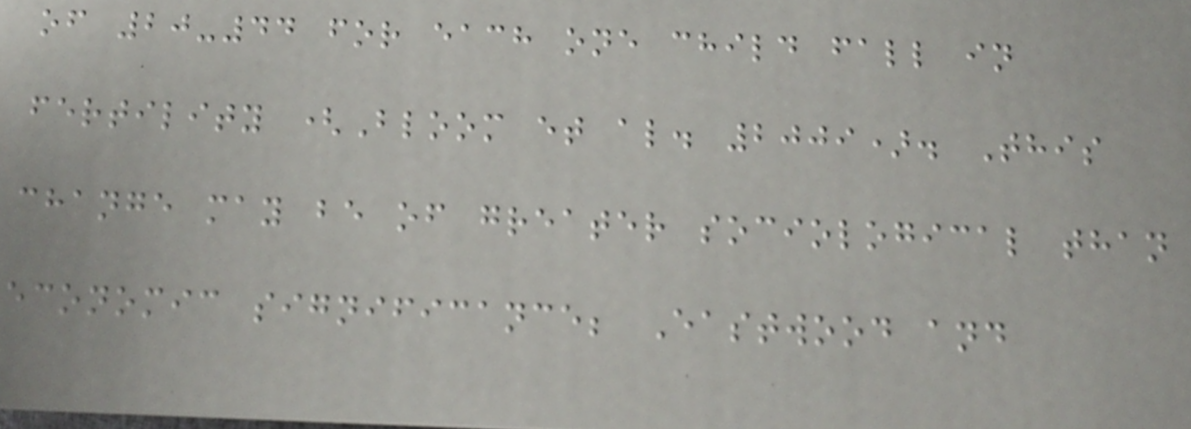of 20-44 for each one child fall in
fertility (Bloom et al. 2009). This
change may be of greater sociological than
economic significance; Eastwood and
